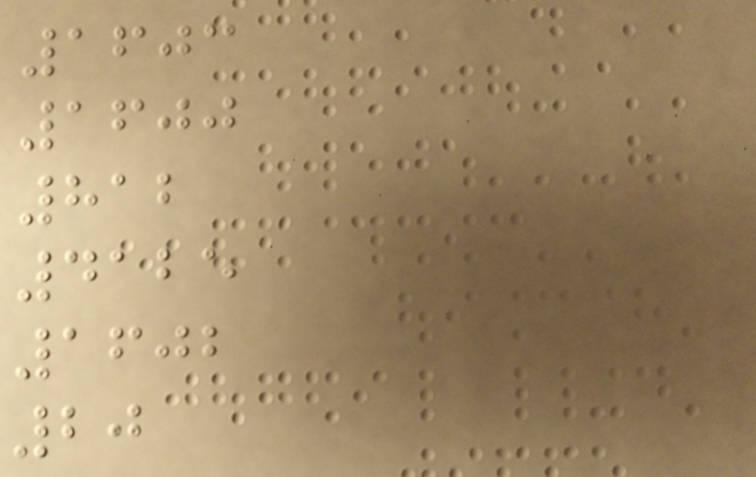1603
1600
812
4125
1602
20
